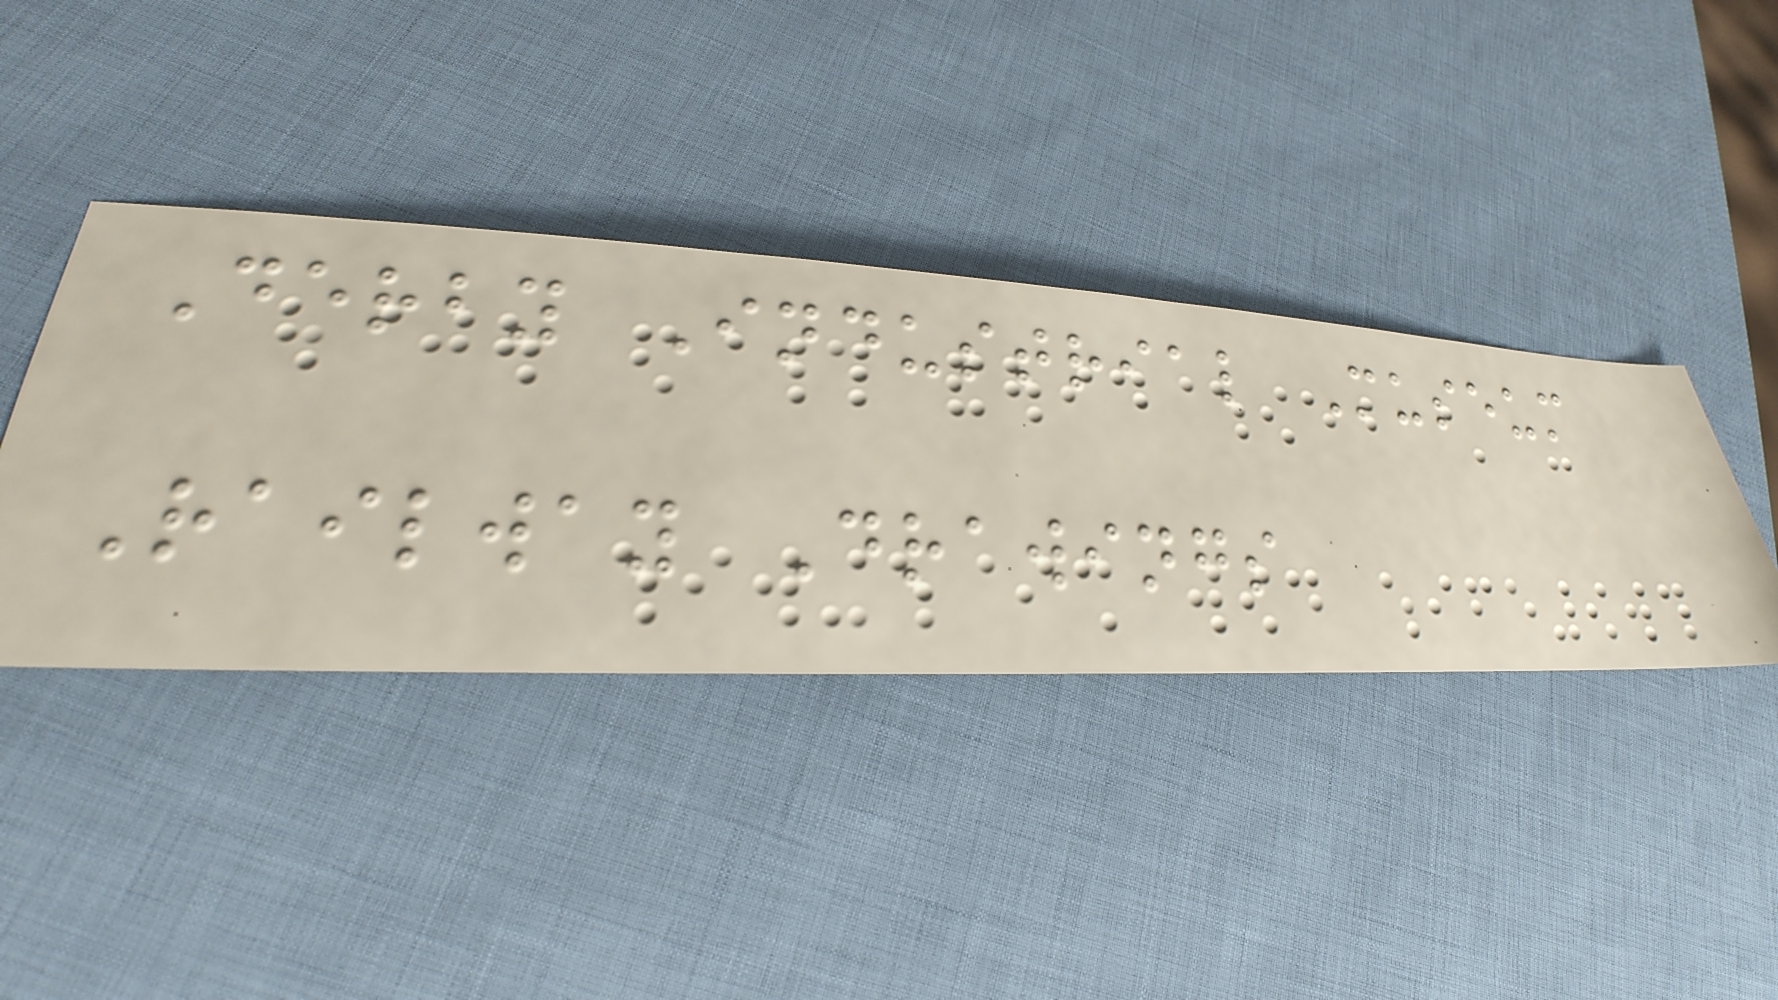Derby Industrial Museum
Railway Drawings
